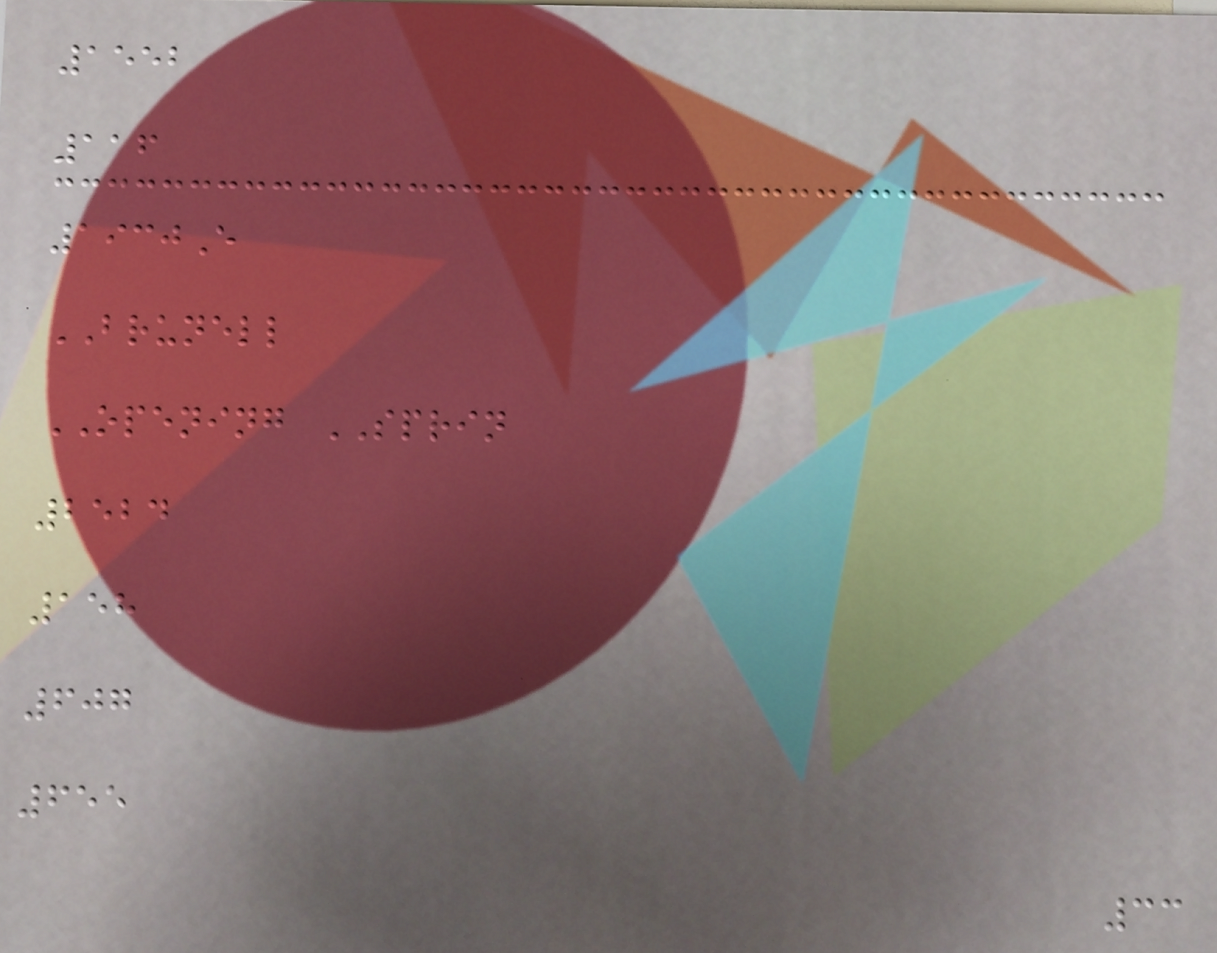1552
116
1930E
BRUNELL
OPENING SPRIN
2524
158
607
655
33
